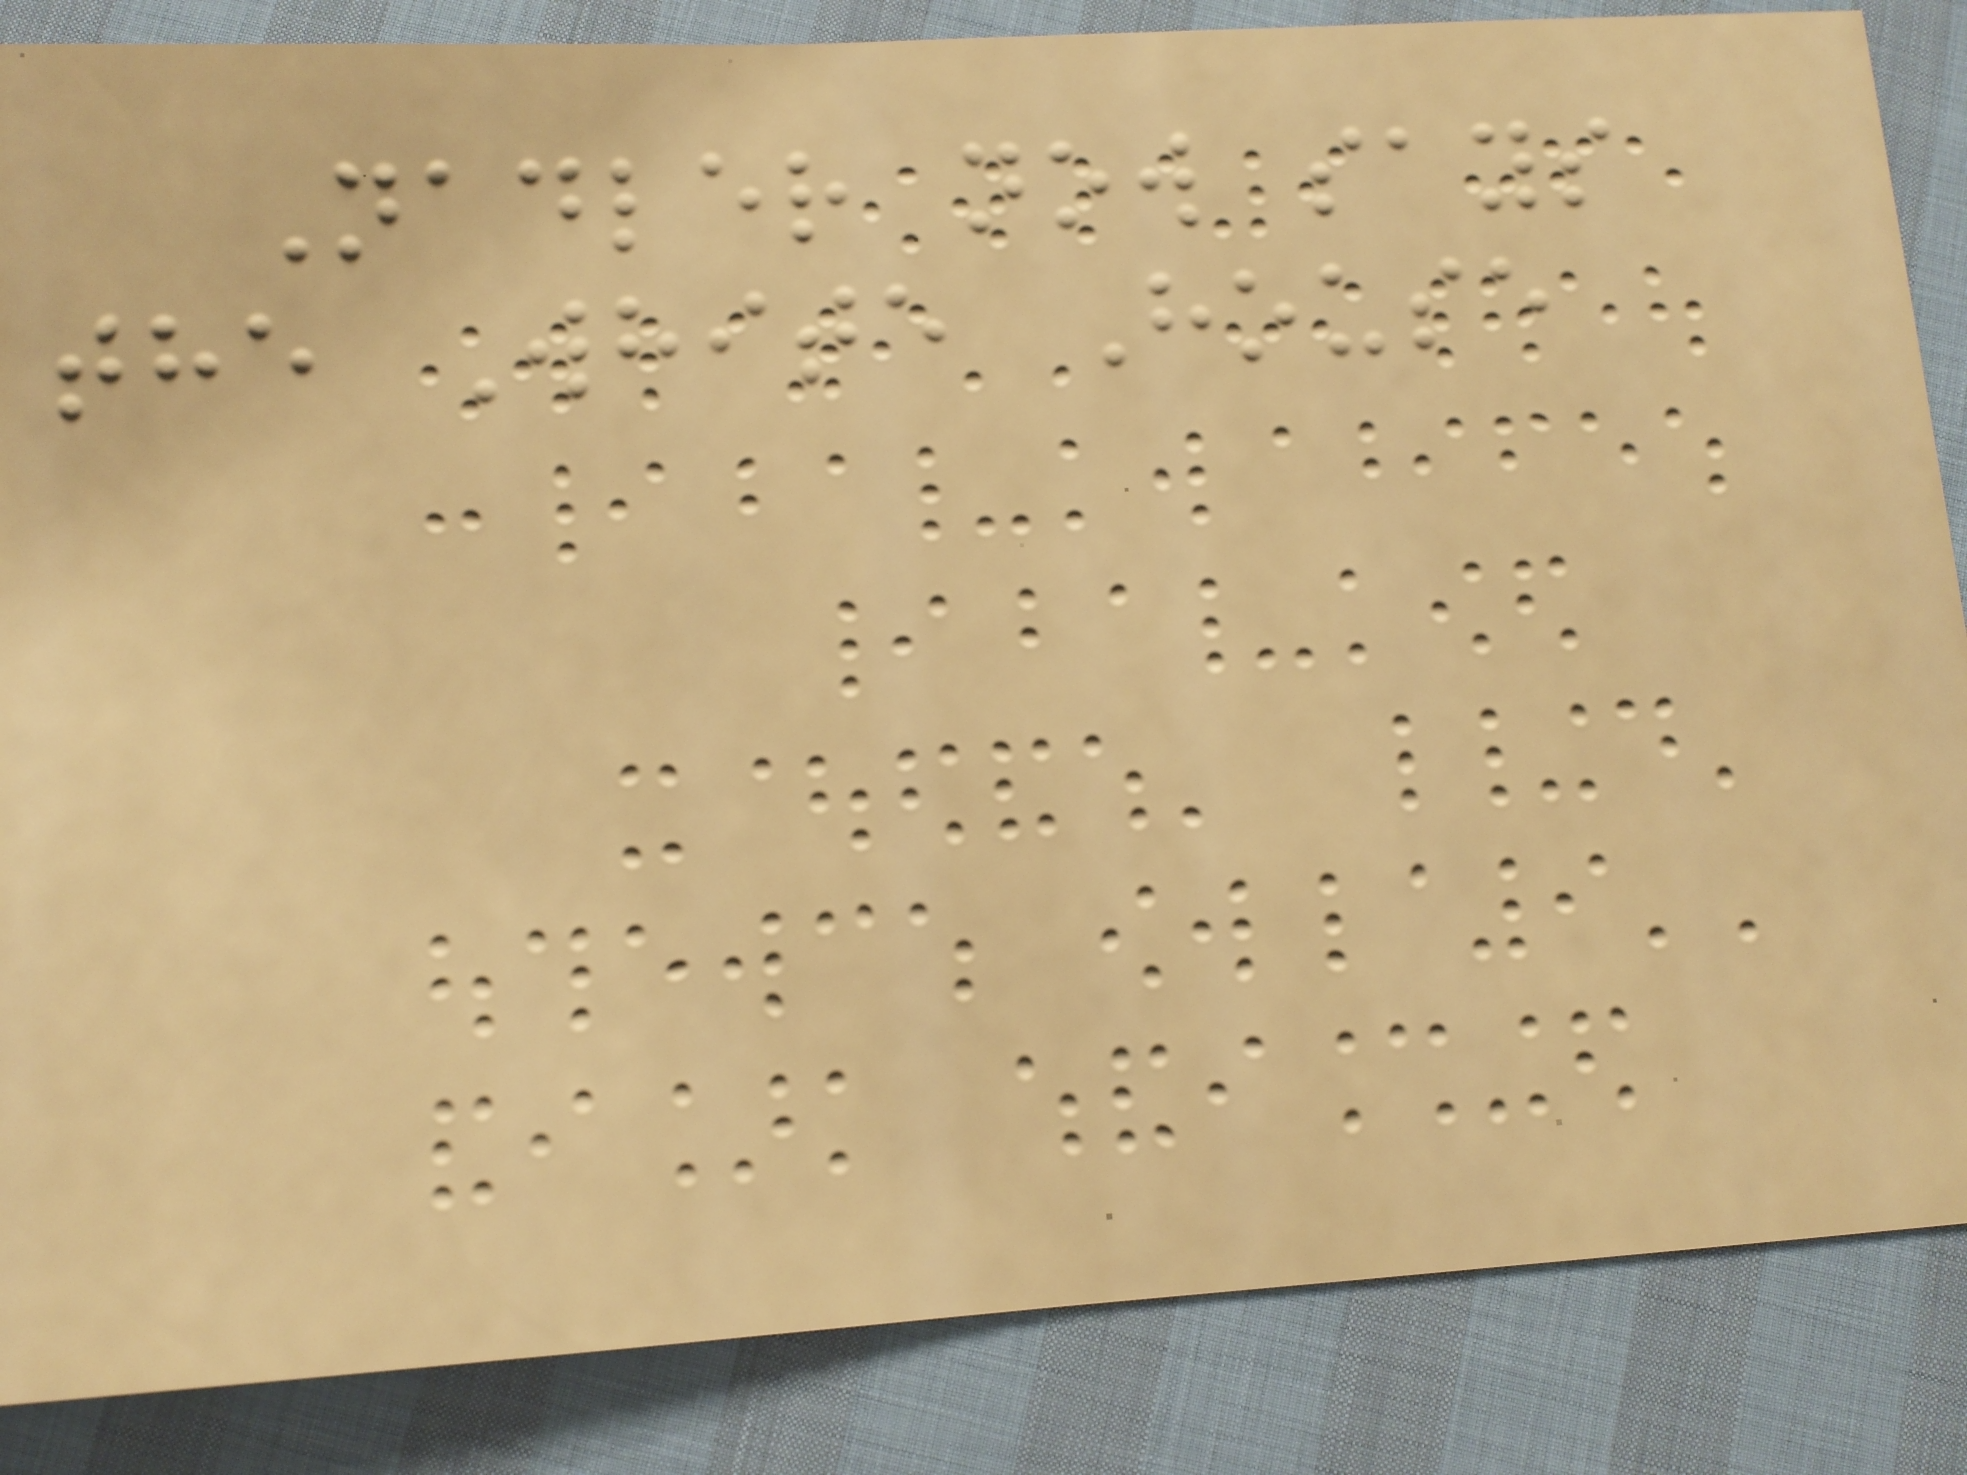Nadler now says
the White House
